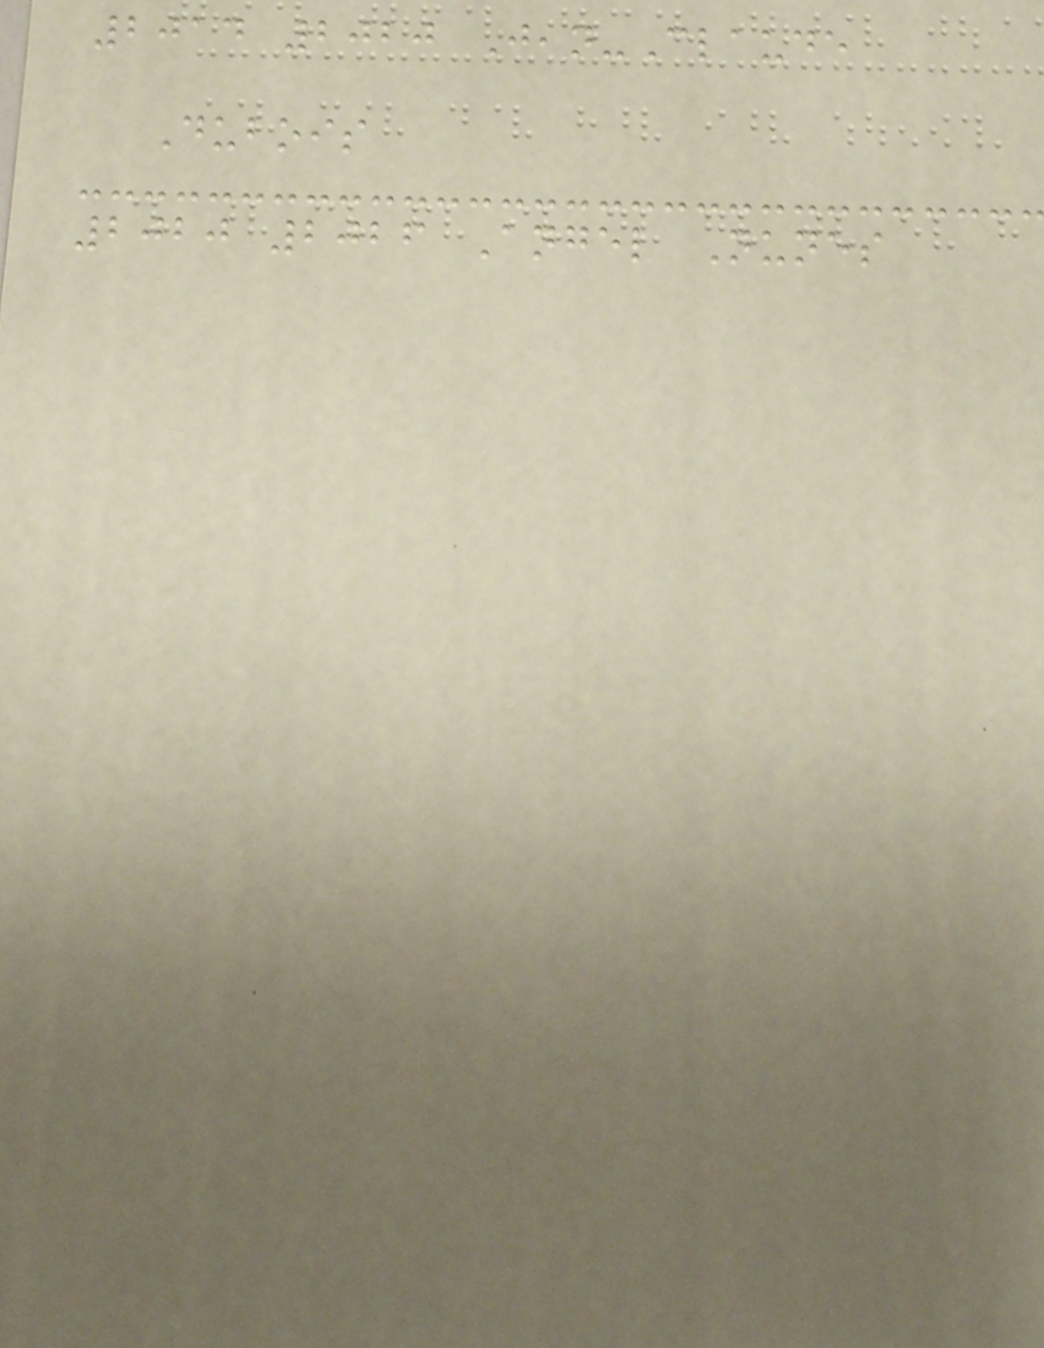2014 2020 Jean-Claude
Dubois
2020 2026 Angel Nunes
